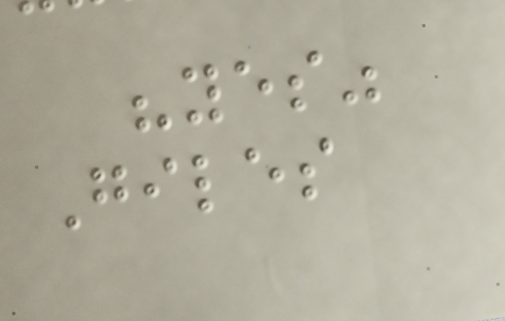"yes"
Giles
